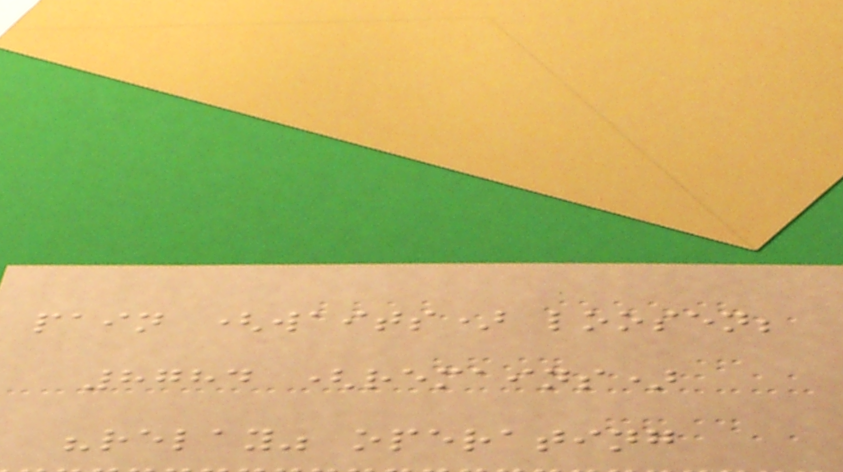pain (waits) loosen;
8784 (remains)
"relay" operating
